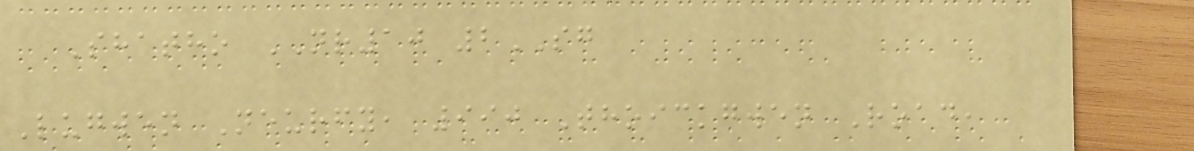Shatho NR10 2SG
Lugwen Neurfy, 990 Thoickgwen Road,
